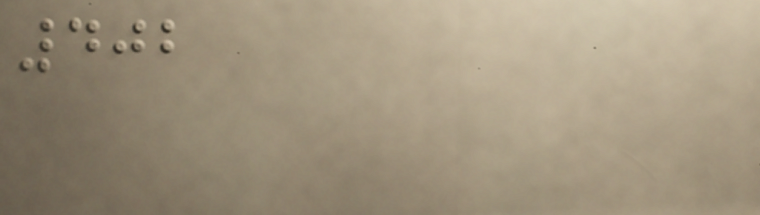402
